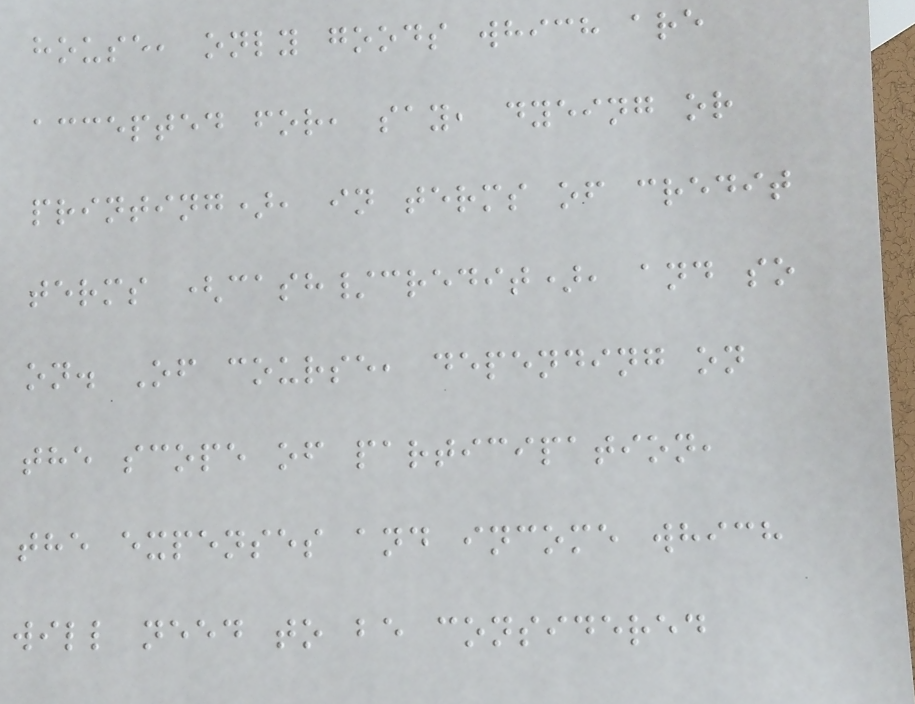house, only goods which are
accepted for, say, dyeing or
printing), in terms of credit
terms (cash/credit), and so
on. Of course, depending on
the scope of participation,
the expenses and income which
will need to be considered
